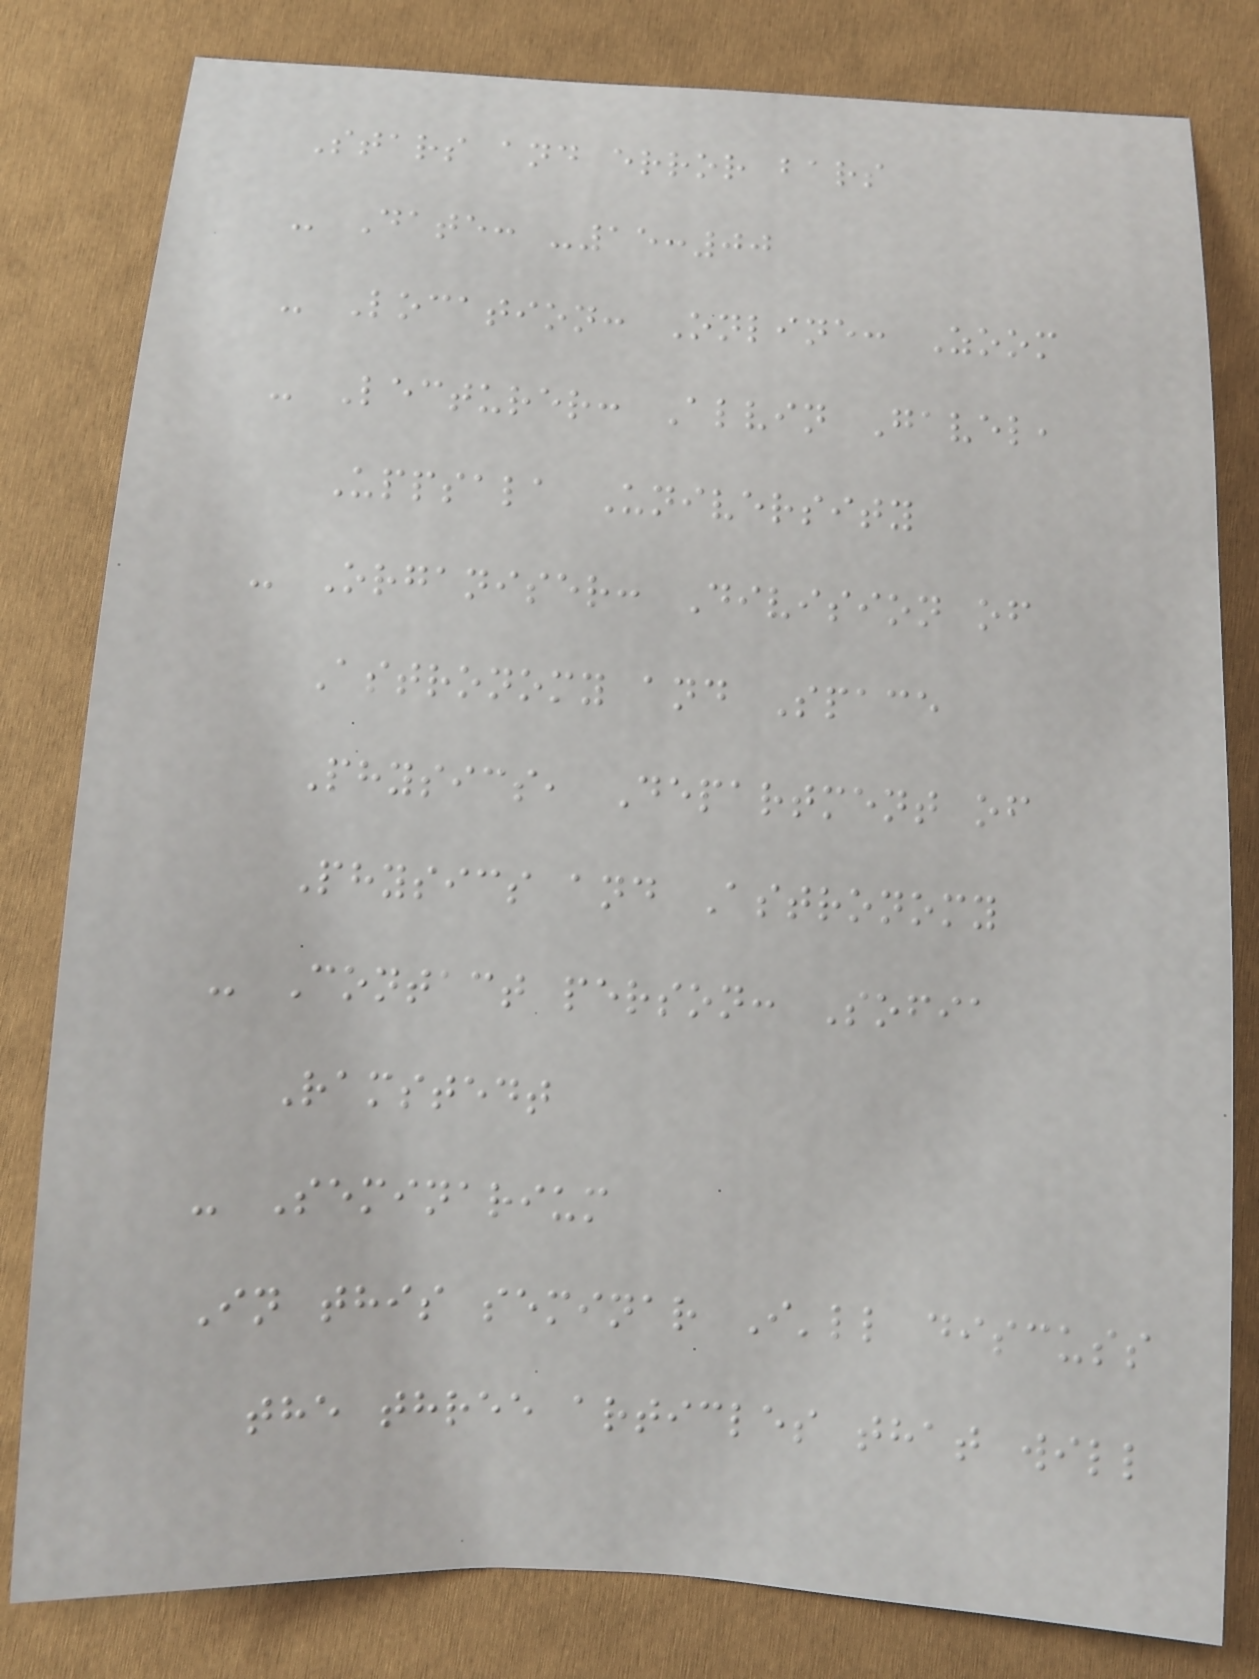Stars and error bars
- Date: -15:00
- Location: Online: Zoom
- Lecturer: Alvin Gavel,
Uppsala University
- Organiser: Division of
Astronomy and Space
Physics, Department of
Physics and Astronomy
- Contact person: Sofia
Ramstedt
- Seminarium
In this seminar I'll discuss
the three articles that will
